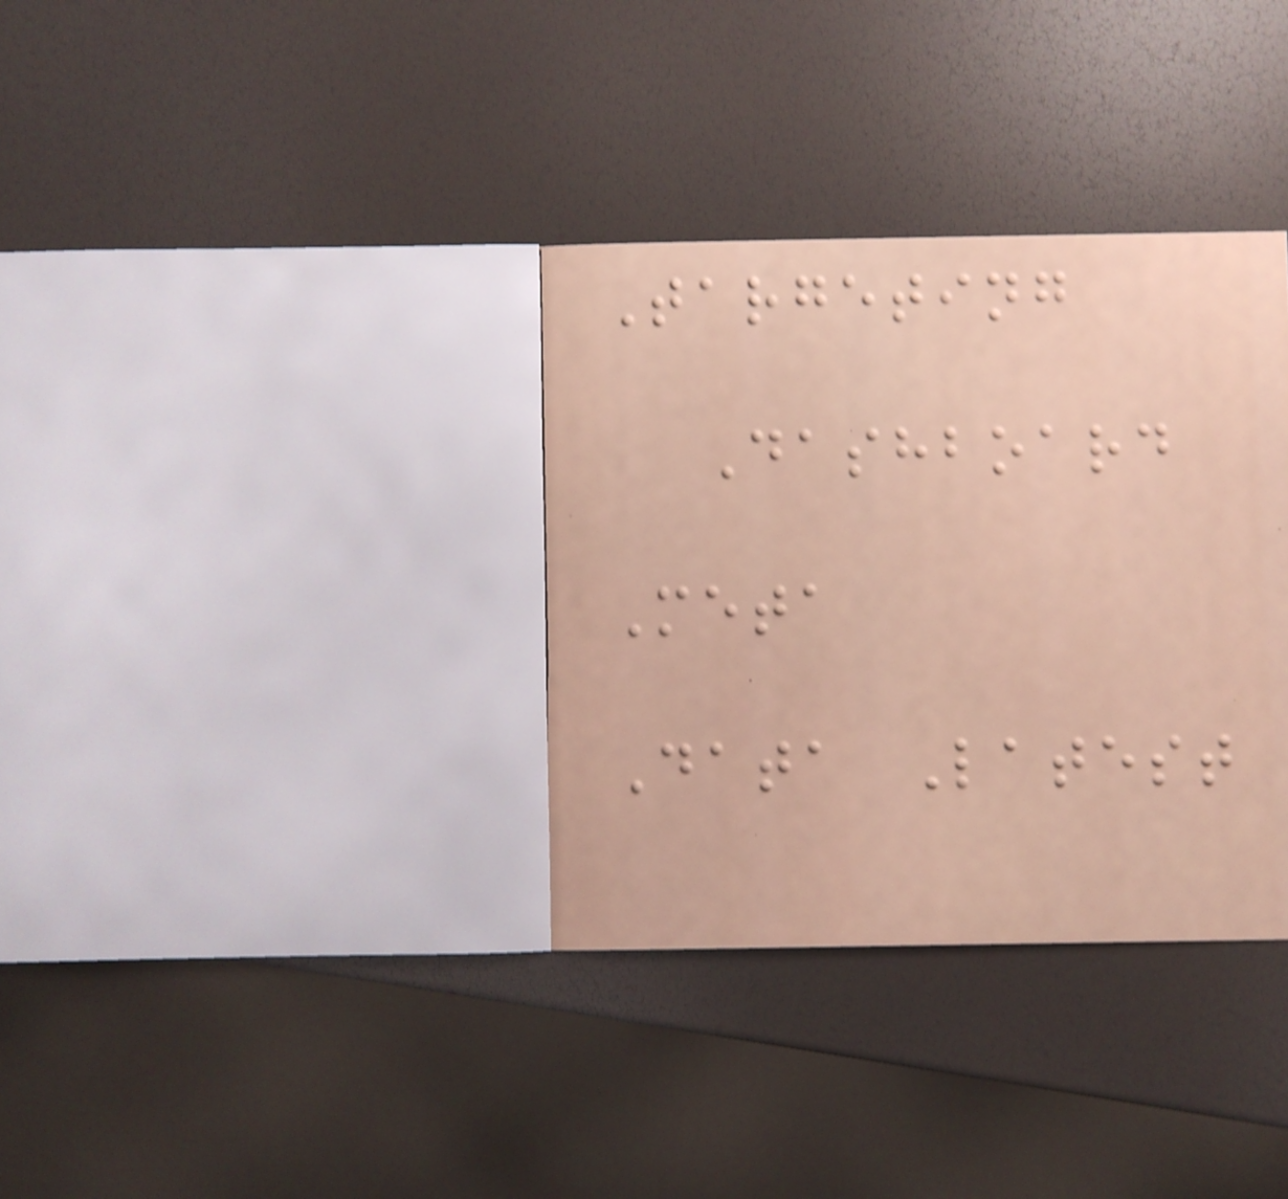Targeting
Dashboard
Meta
Data Latest
